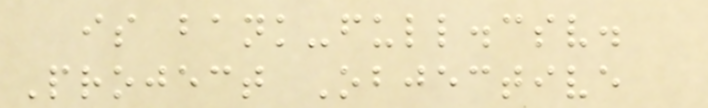is bank-full.csv.
Project Objective
